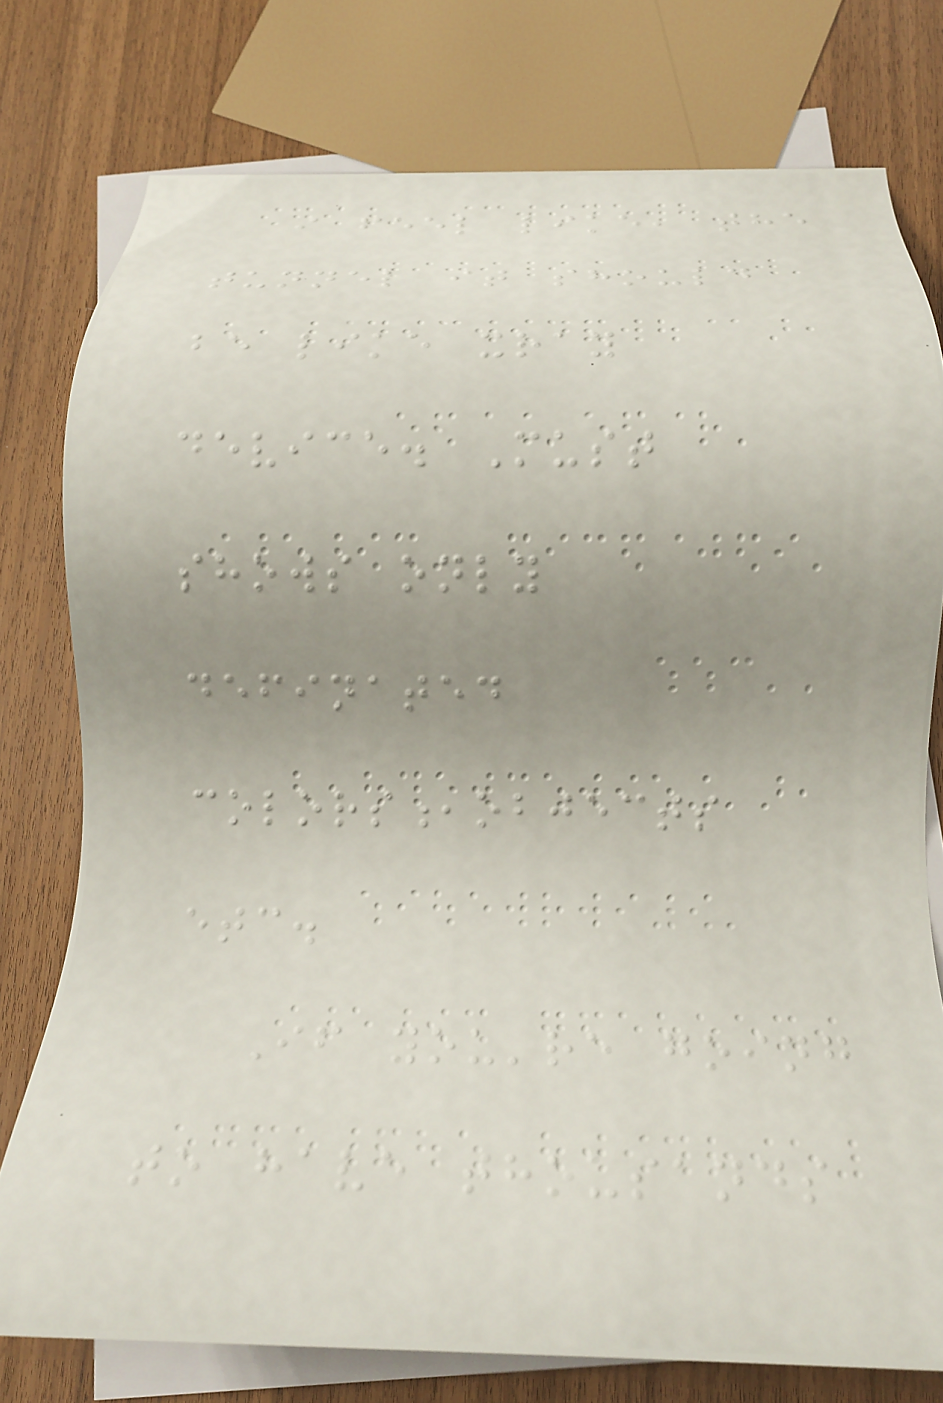i feel like, the
tunnel it should
be like xray
device. Must
shows only
definated
colors,objects
etc.
If you're going
to have thousands
